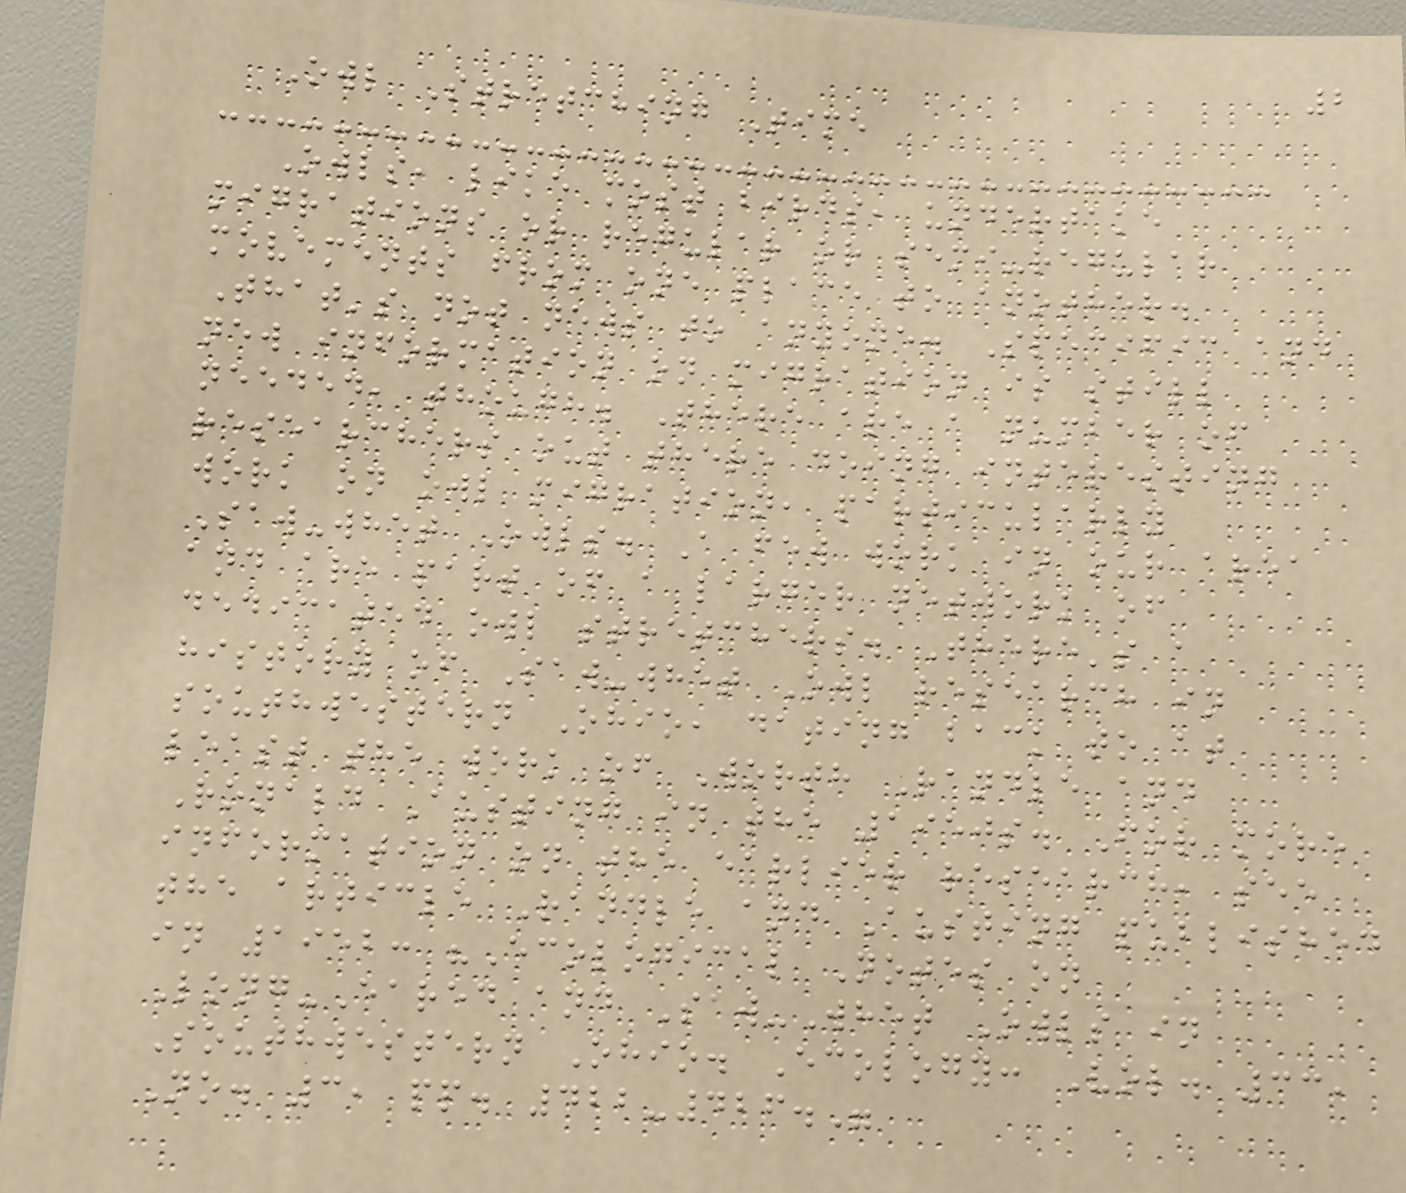2
Owl Stretching Time
Owls, like most birds, undertake
migrations or regular or semi-regular
movements from one place to another.
That's not news to anyone. Specific and
new information on migration is still
needed, though. There are a number of
researchers out there doing interesting
work on owl migration, particularly
Saw-whet Owls. A few work in our area
and are part of a larger network of
dedicated owl stretchers. There's a
history of Saw-whet Owl research in
southwestern Ohio, dating back to at
least the work of Worth Randle and
Ronald Austing in the 1950s. For more
information on the earlier research, see
the article Randle and Austing published
in 1952: "Ecological Notes on
Long-Eared and Saw-Whet Owls in
Southwestern Ohio. Ecology: Vol. 33,
No. 3, pp. 422-426."
